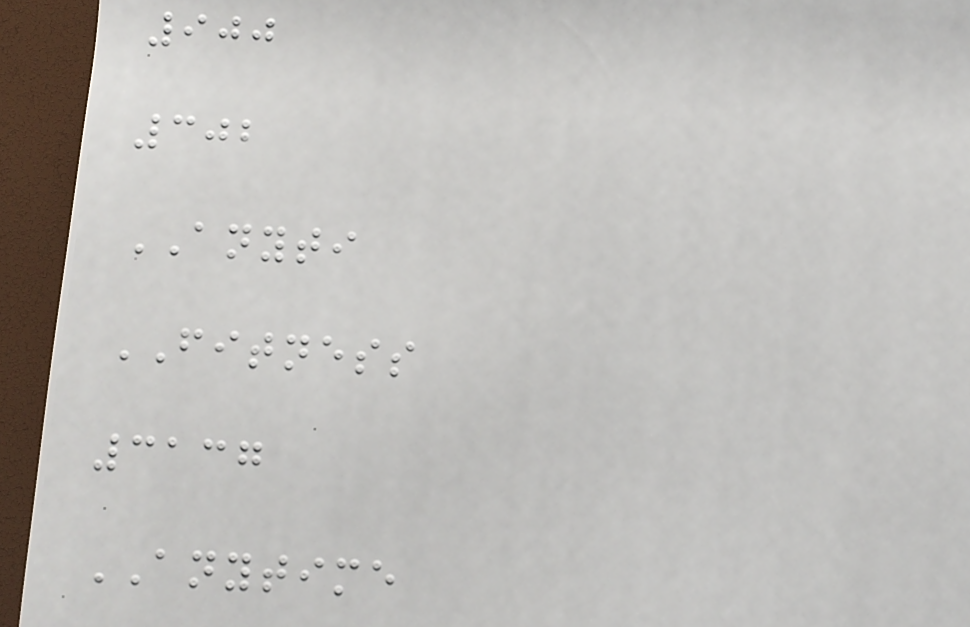900
302
ANYTI
FITNESS
3137
ANYTIME
